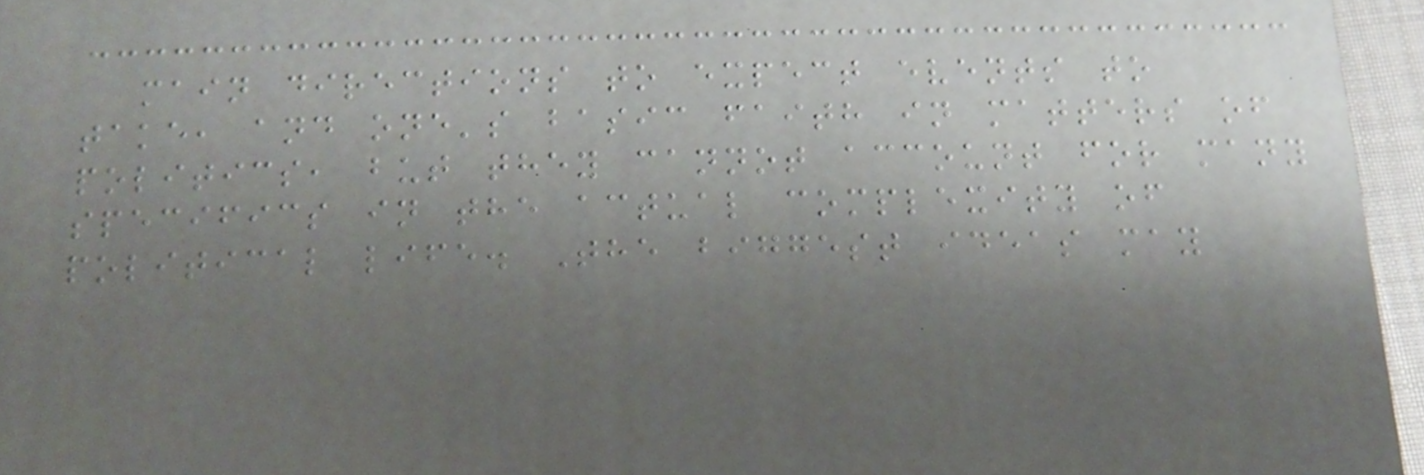main directions to expect events to
take, and one's basic faith in matters of
politics, but they cannot account for many
specifics in the actual complexity of
political life. The biggest ideas may
